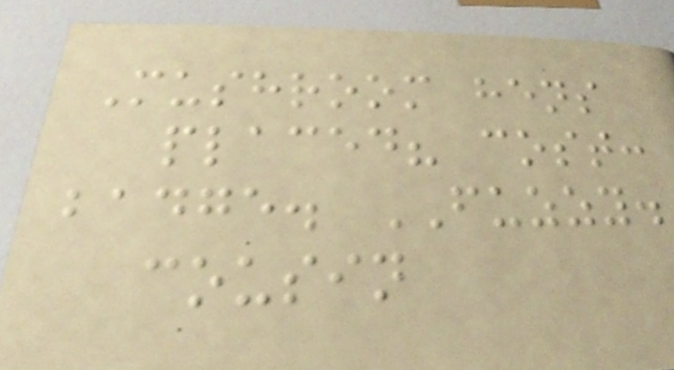Mushroom hens
placed? cost:
badge. FUZZY.
cousin
